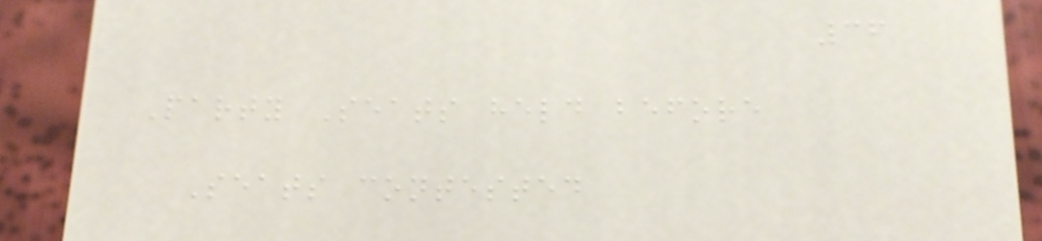36
Party Seats held before
Seats contested
